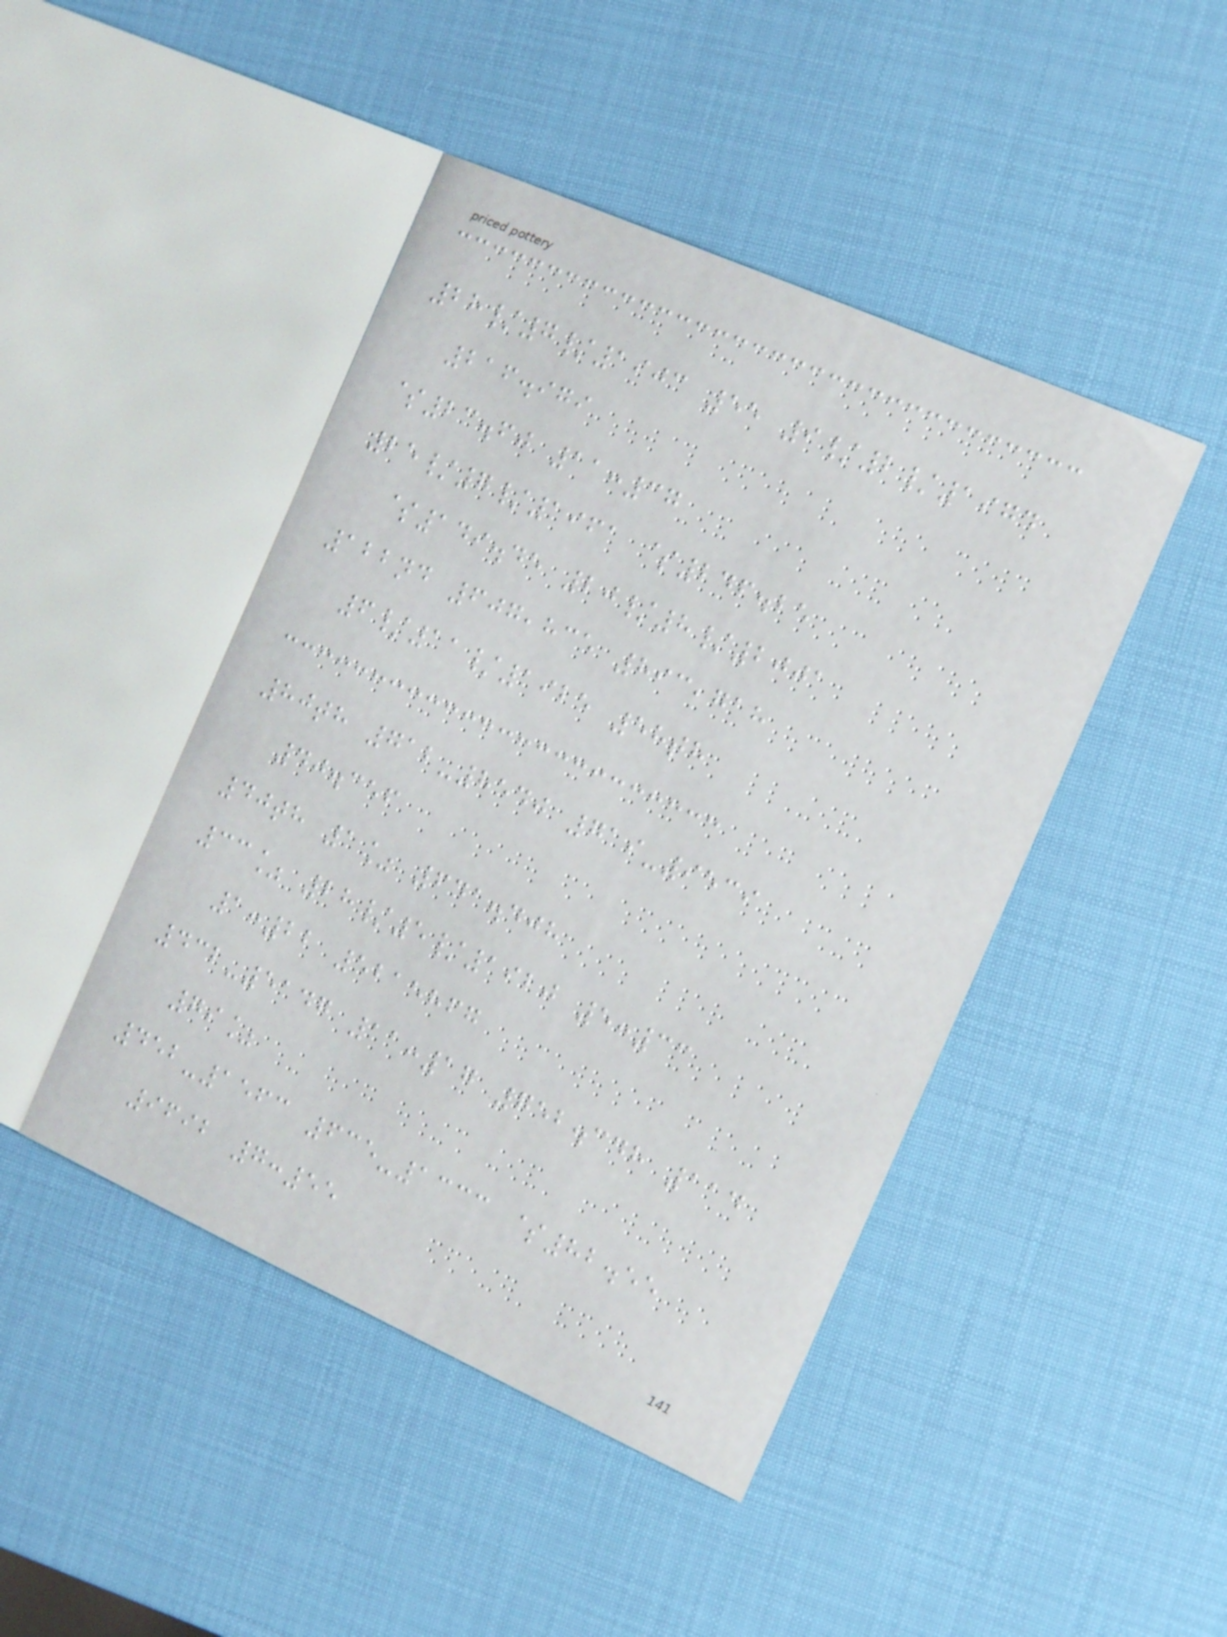28/7/1903 55 9/2/1974
216.979
$23.60 11:37
25/7/1961 $246.25
$149.45 20/8/2001
122nd 607,835 893,718
6/11/1925 58th
80th 712-8540 719-9539
40.356
40th 1% 641.408
33% 28/5/1920 5:33
1:22 5215867
432-5147 11:17 752.348 114
79%
452-1563 635-1333 $82.55
9692 7:55
